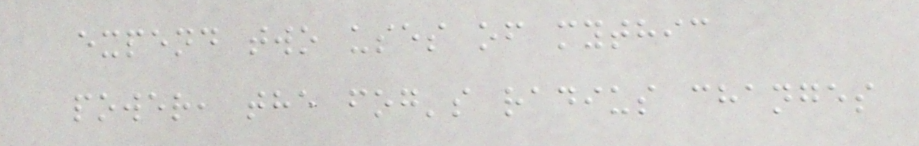expend two uses of mythic
power, the fog's radius changes
